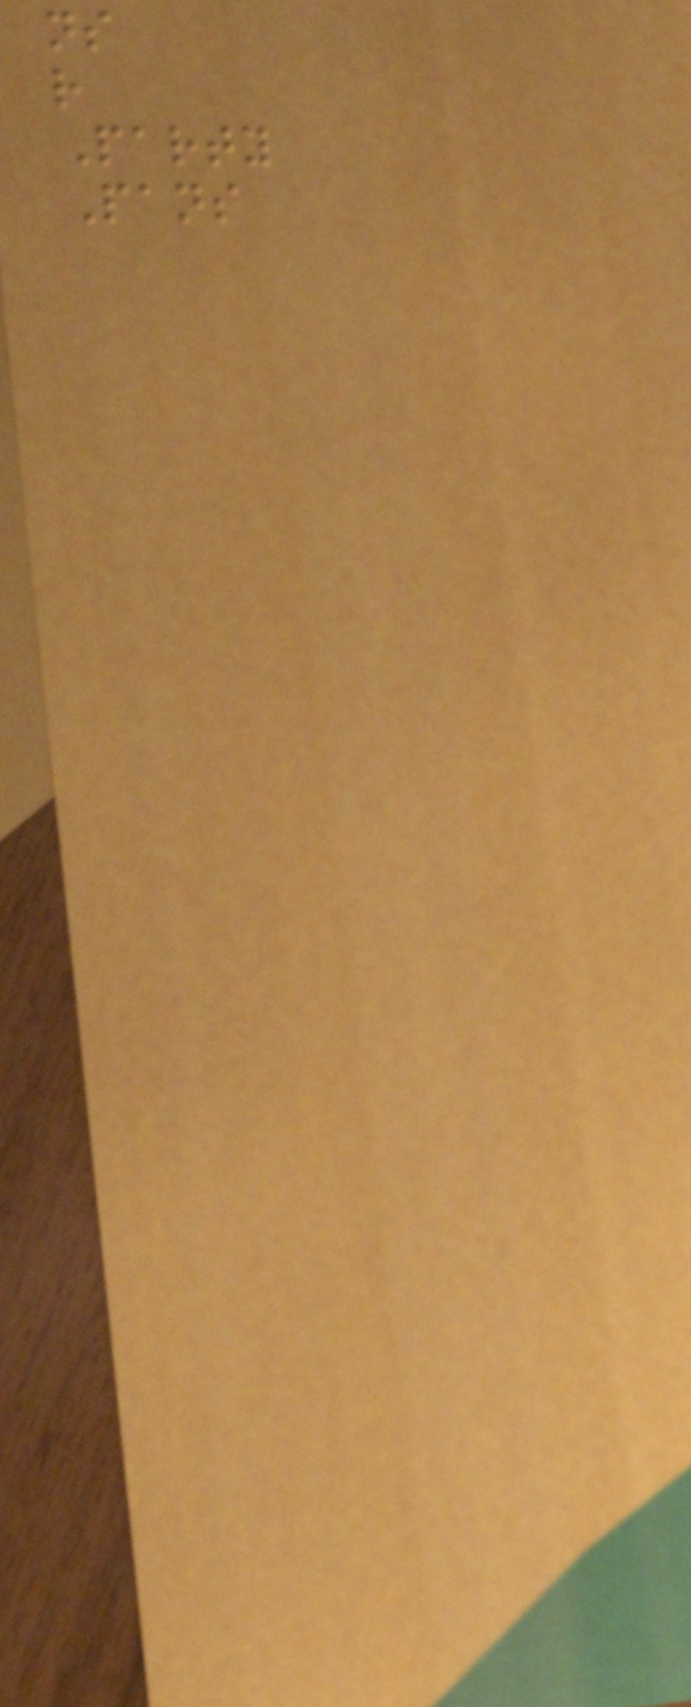ns
r
Party
Pans
